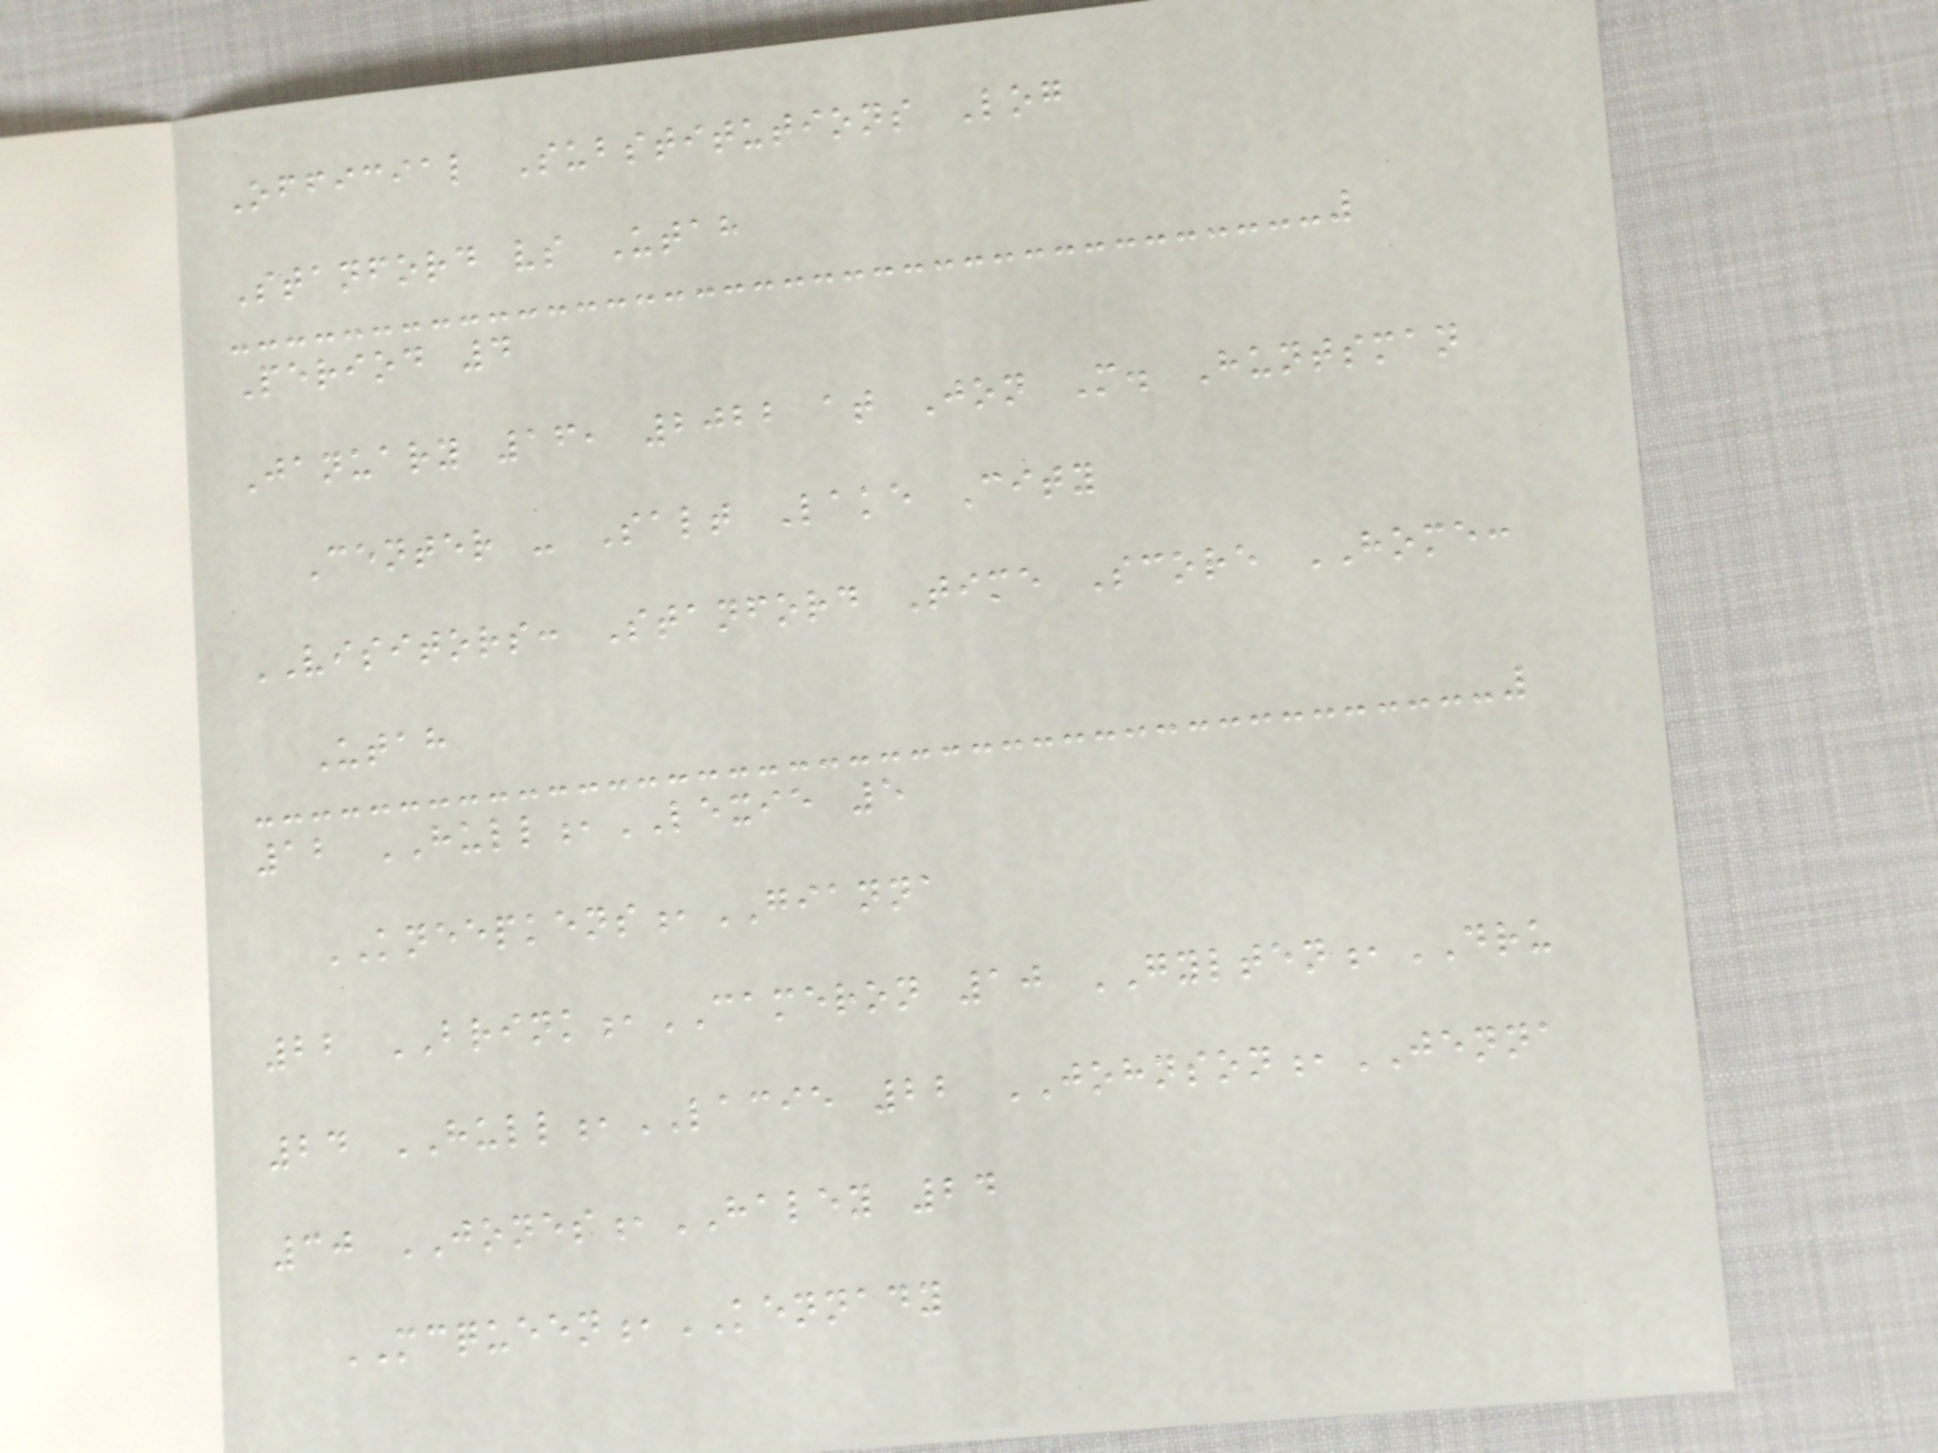Official Substitutions Log
Stanford vs Utah
Period 4
January 16, 2022 at Jon M. Huntsman
Center - Salt Lake City
VISITORS: Stanford Time Score HOME:
Utah
12 HULL,LEXIE 5
KNEEPKENS,GIANNA
22 BRINK,CAMERON 10 GYLTEN,DRU
24 HULL,LACIE 22 JOHNSON,JENNA
30 JONES,HALEY 24
MCQUEEN,KENNADY
